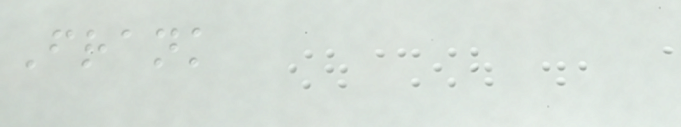Frank
